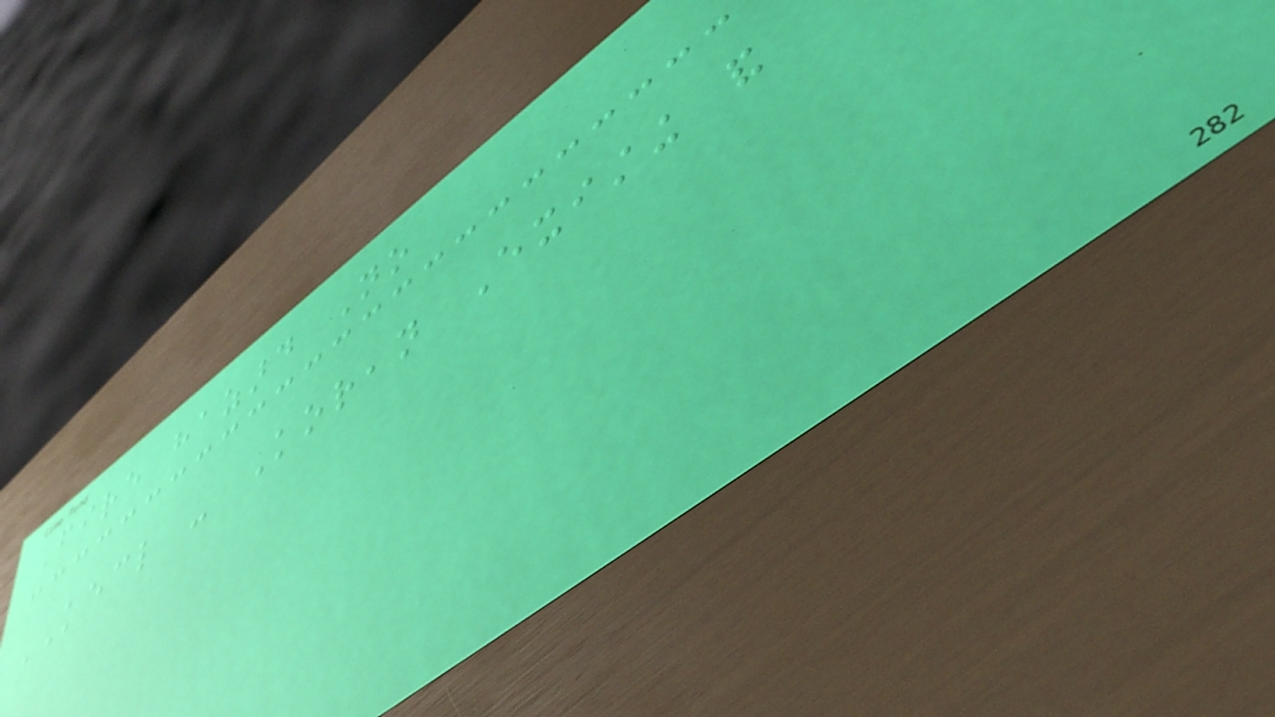Fire hazard No
KECL - Korean Existing and
